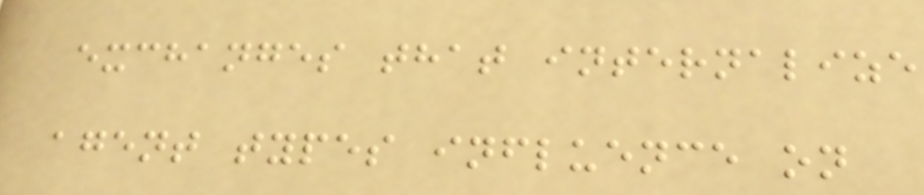exchanges that internalize
agent types influence on
